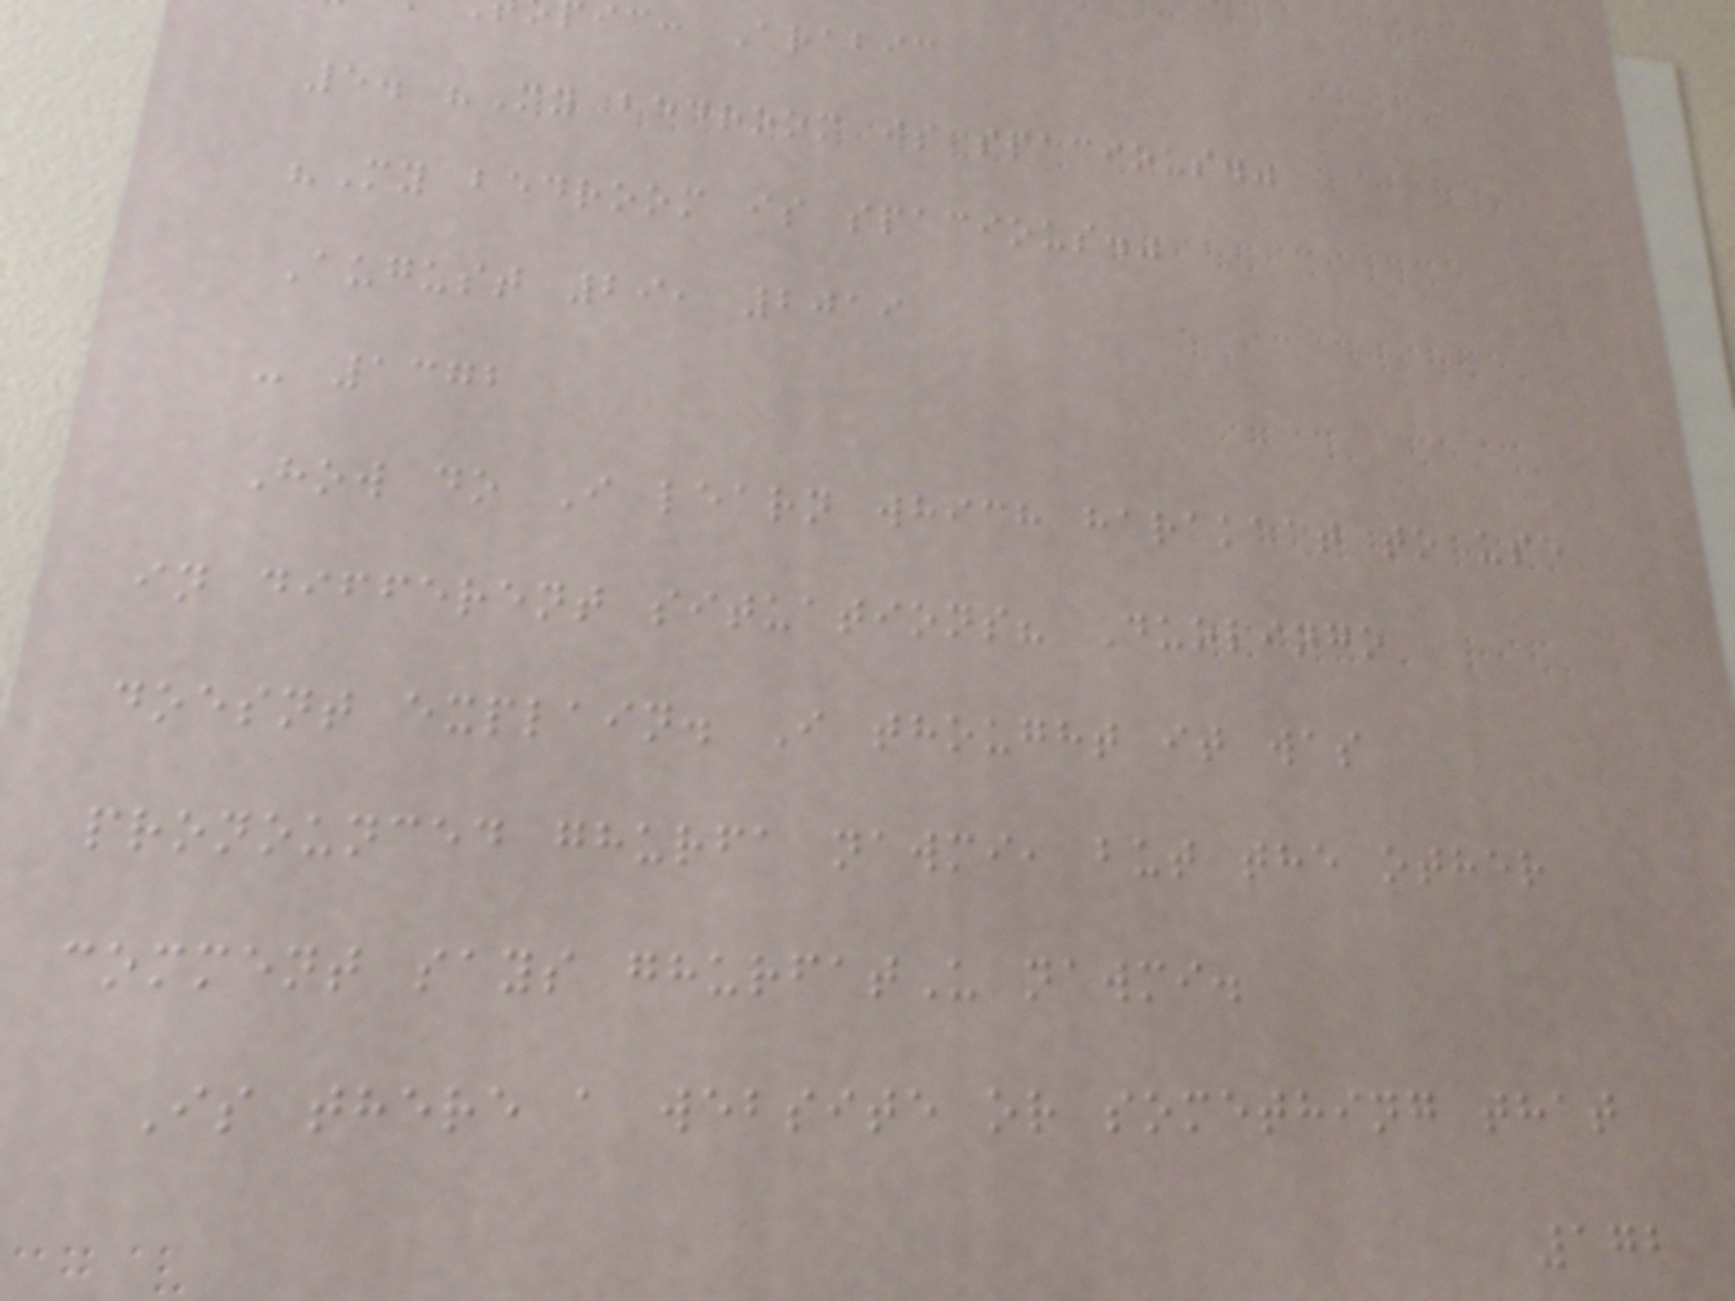ic: Arabic
5. "My bedroom is spacious."
"My bedroom is spacious."
August 29, 2019
- 1372
How do I learn which harakaat to use
in different situations? Duolingo
doesnt explain. I thought it was
pronounced ghurfa nawmi, but the other
comment says ghurfatU nawmi.
Is there a website or something that
172
